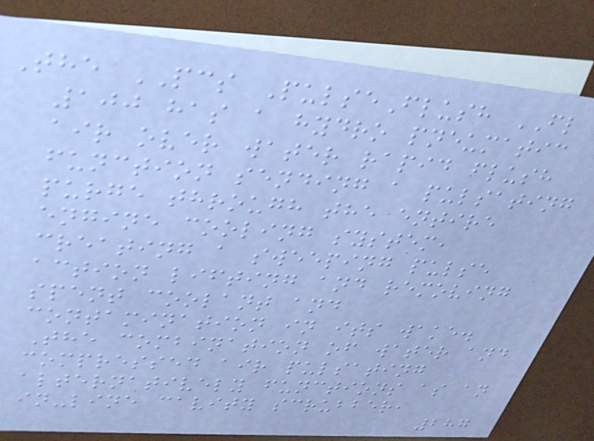The PCS PulseFlush FL
100 has a hydro pneumatic
air over water rapid flush
function sending a pulsating
purge through the entire
engine cooling system,
creating a sweeping pulse
action lifting and removing
spent coolant and
contamination in its wake.
The combination of water and
compressed air pulsating
alternatively functions as an
in-line cavity scrubber,
287
